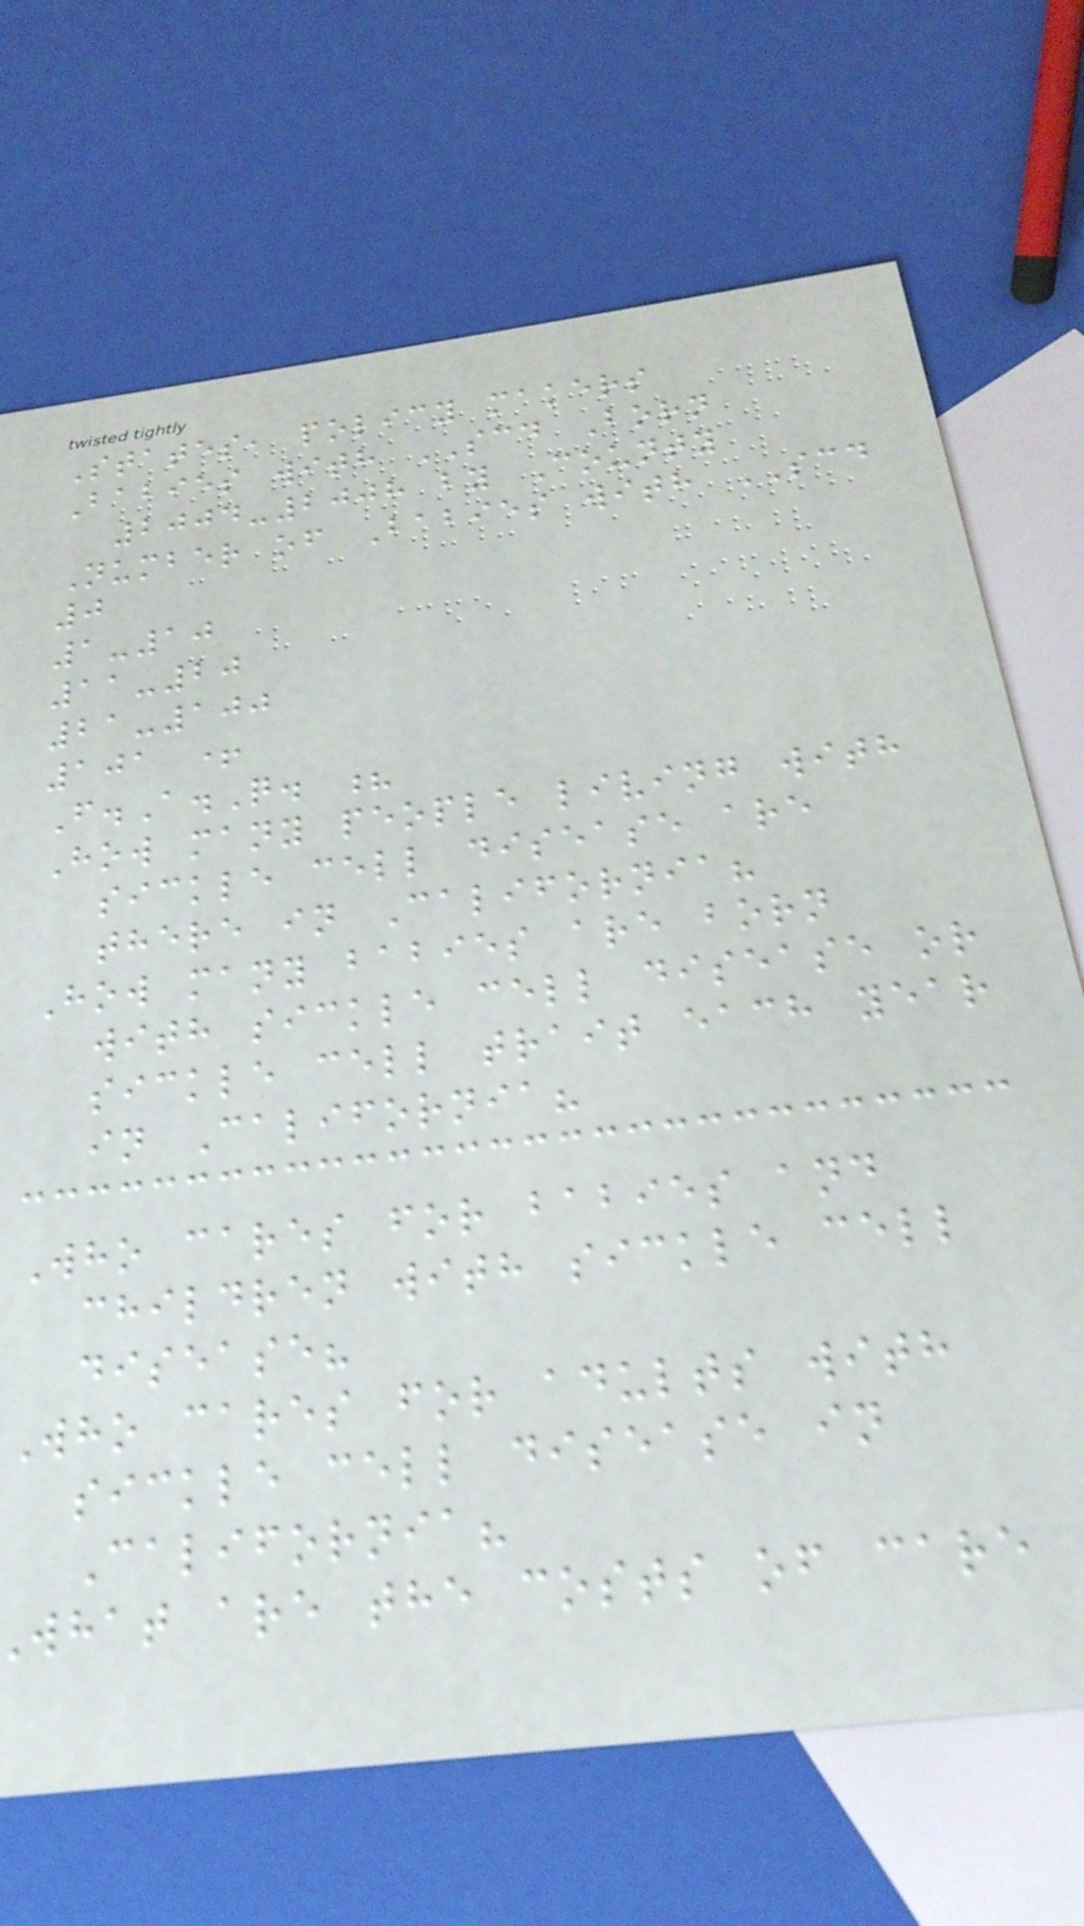States, policy makers
Babies with SCD Born
2004-2008 by County
Number of Babies with SCD
0
1-10
11-20
21-100
101 +
F.A.Q. ?
How many people living with
sickle cell disease are
there in California?
How many babies are born
with sickle cell disease or
sickle cell trait each year
in California?
Who cares for babies and
children with sickle cell
disease?
Who cares for adults with
sickle cell disease in
California?
what are the costs of care
